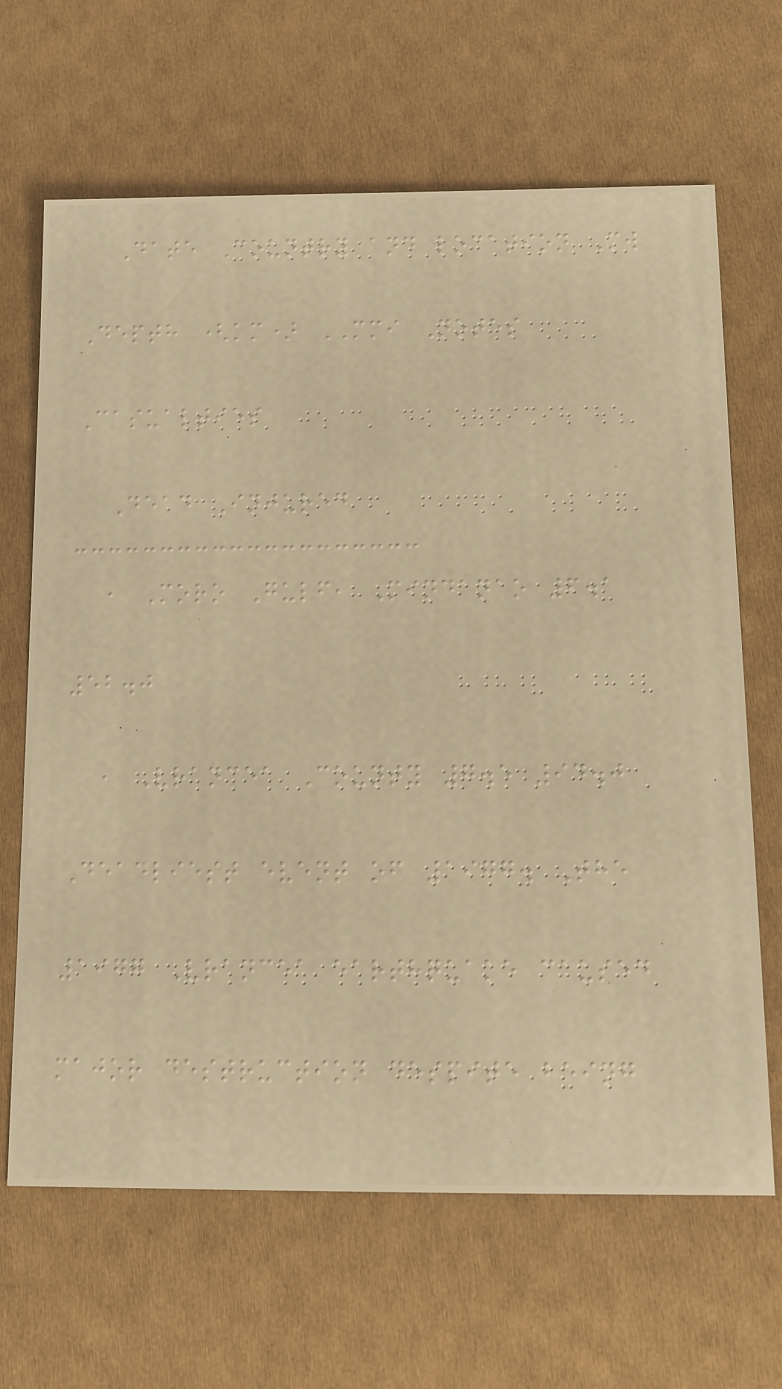Date Country and location Mw
Depth (km) MMI Notes
Casualties
Dead Injured
, Moro Gulf, Mindanao 6.1
52.0
, Vrancea County 7.5 94.0
Deadliest event of 1977. The
1977 Vrancea earthquake caused
major destruction despite being
